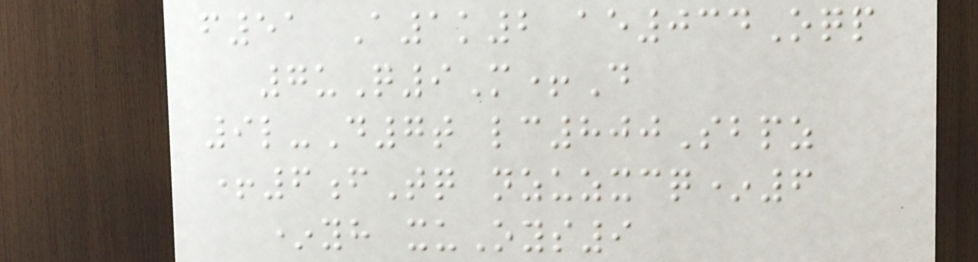f51 A1k2 ae034Oqp
7uQ9M+D
9l-D7t lc800Sbpz
+6fTq nzuzxcq*6
*yh xuOys9
